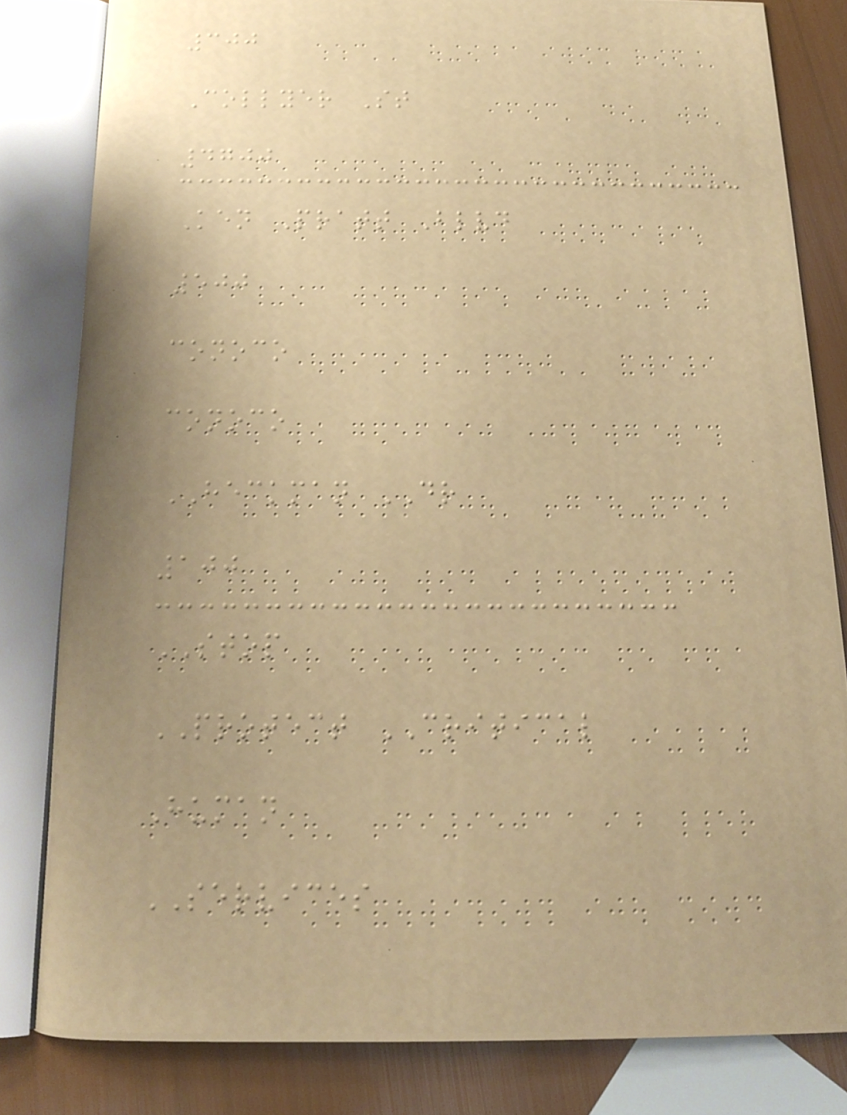300
Collyer St
4700
Ken Pratt Blvd
500
conoco
conoco
HECKMAN DR
100
STOP
PROTECT CRITICAL
Human
SERVICES
